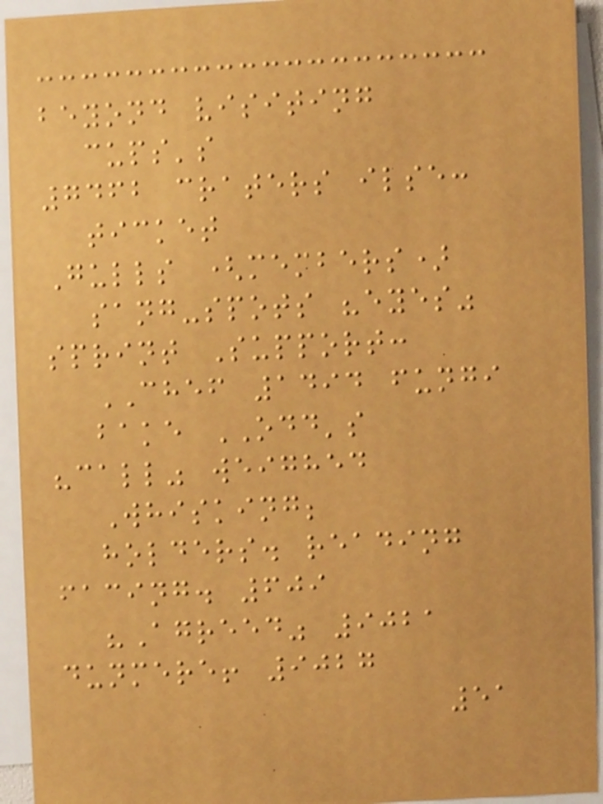beyond visiting
cups's
7462 craters ilse:
ticket
Gulls (members)
sang-spots "eyes"
sprint Support:
CHEF 1494 fungi
bake ODD's
"call" weighed
Whisking;
holders. reading
facing. 609
"Agreed" 9021
dunmere! 9027
51
